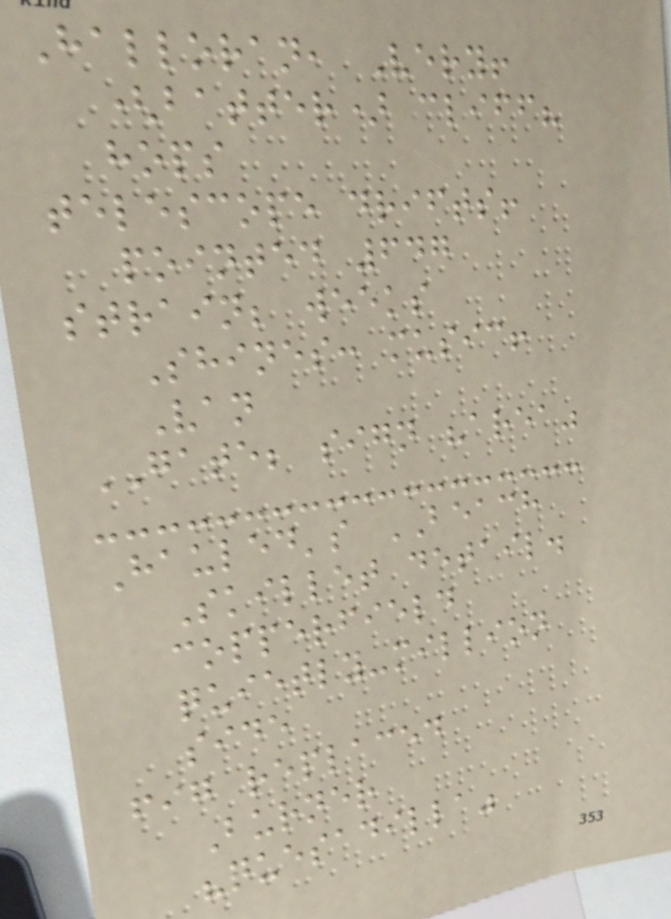Halloran, Very!
(batter) cliff?
hops
telescope drifts!
pointed 647
strain; weeks
Shines: music!
Van
GATE; sign "area"
Hauled's BEACH
Skillet detail.
copperfield
quietly-million
side
fig replaced
Burner
"quesadilla"
